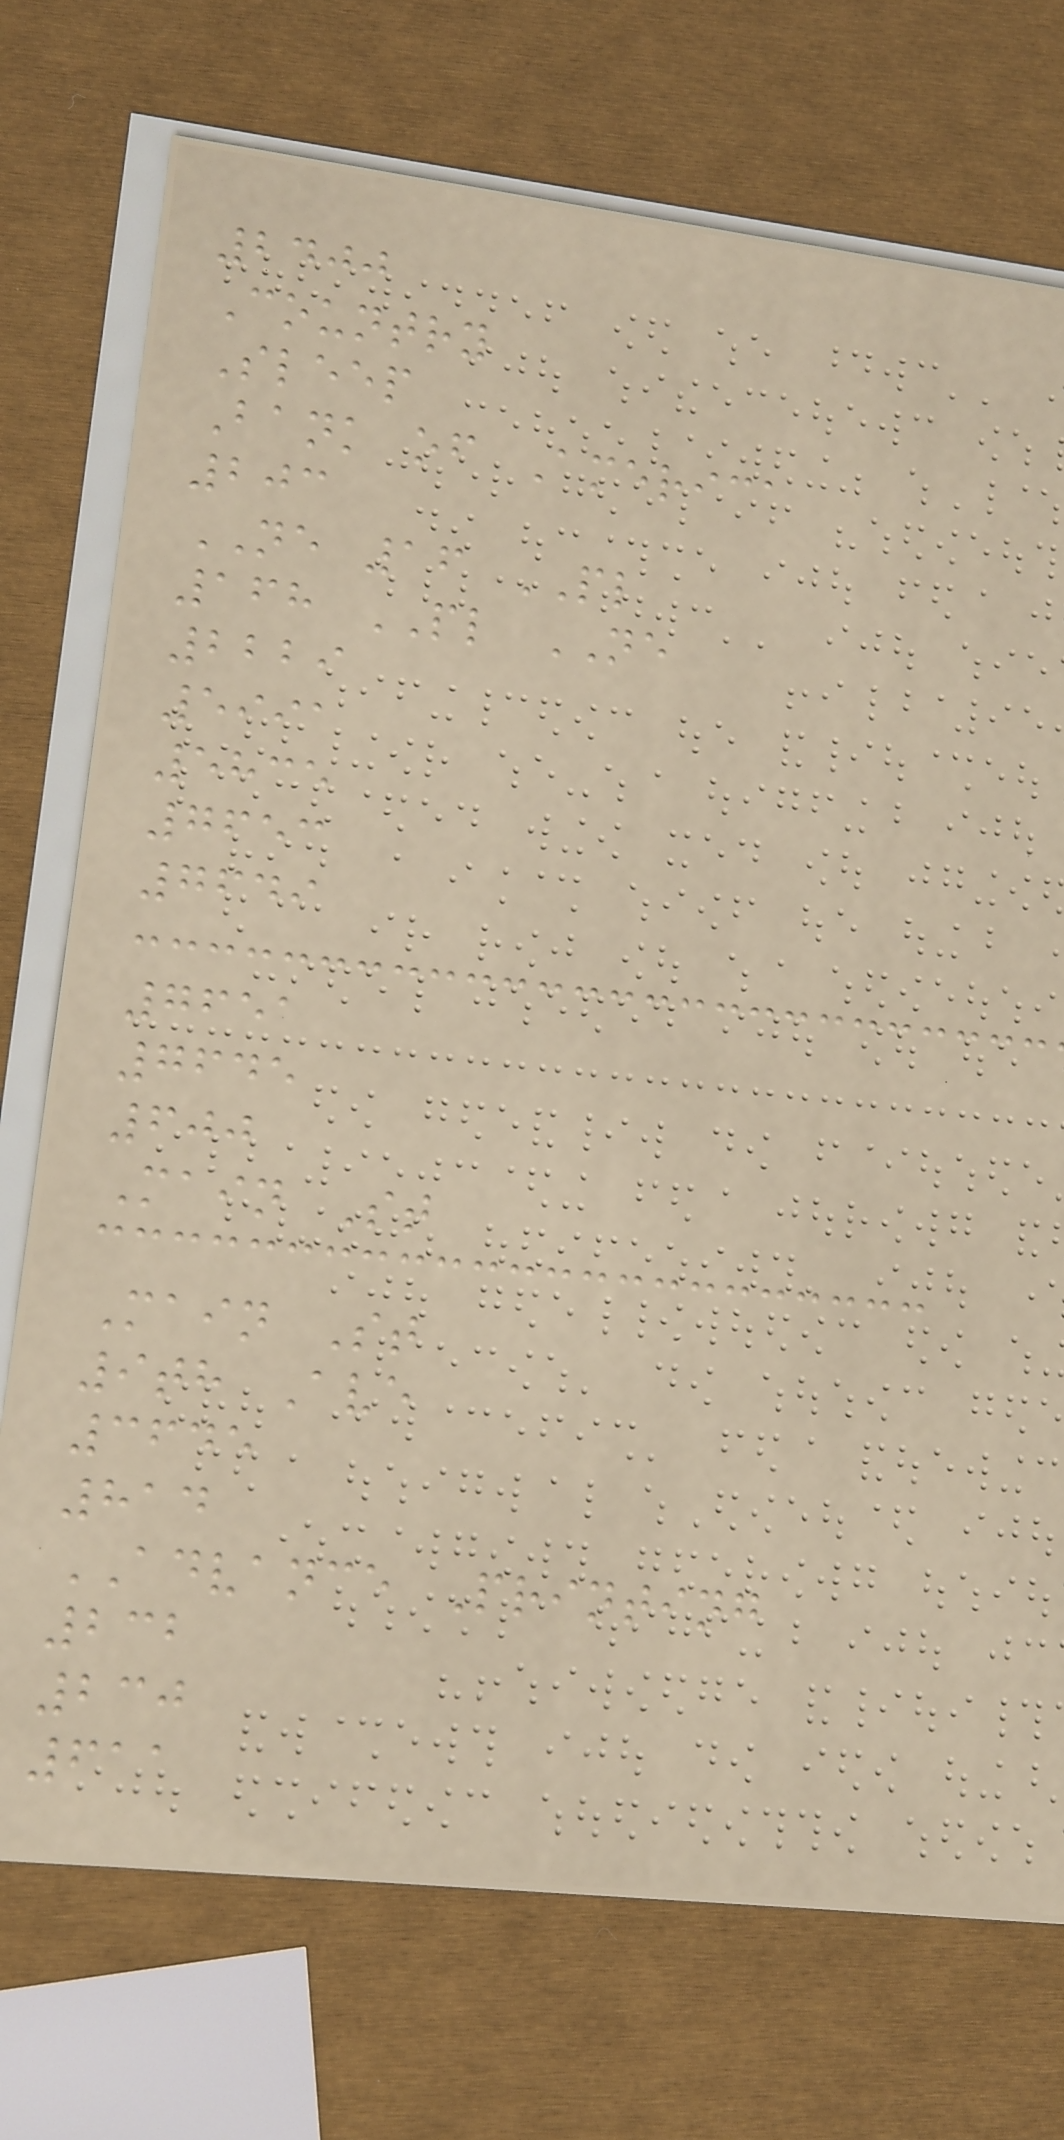2400
Country
Sleep
Bank of America
203
NE 16 PL
168 PL NE
2229
5991
5835
7653
7649
7651
7645
600
Main St
Main St
9th Ave
3645
814
ADVANCE Printing
232
230
611
